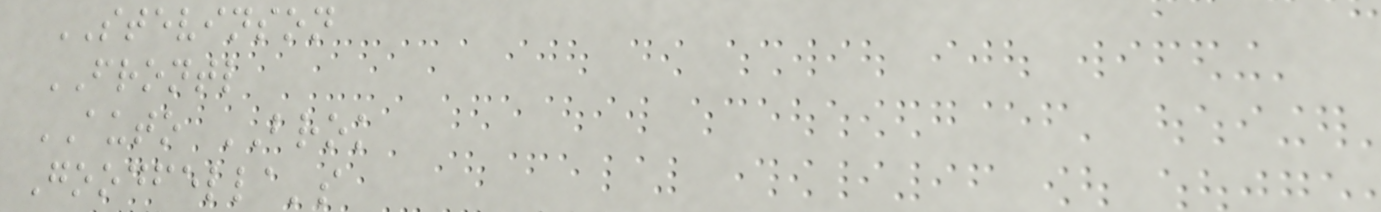STEVINSON
FRONTL
AUTO BROK
Goodfella's
